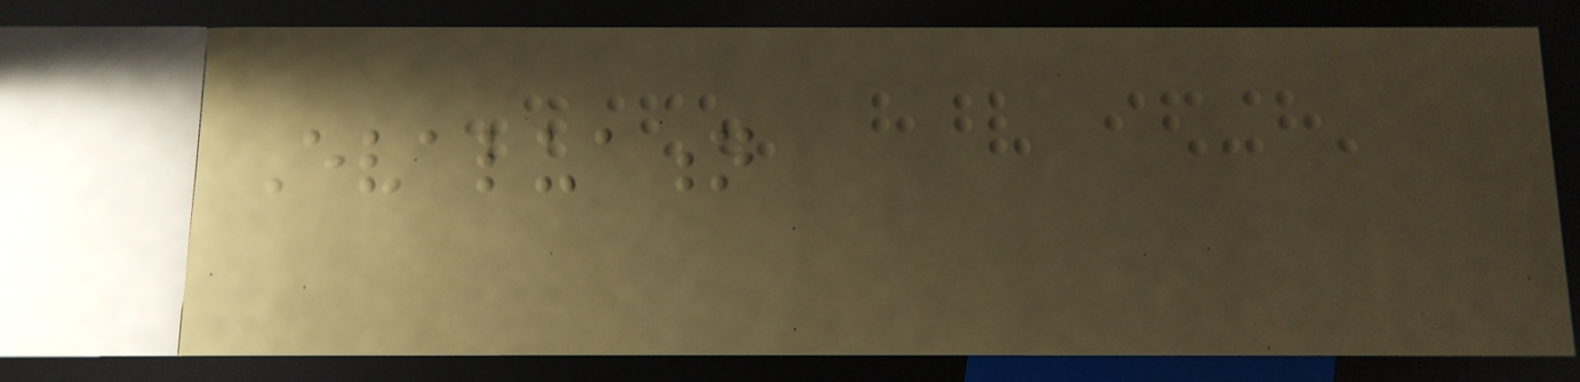Evaluation
